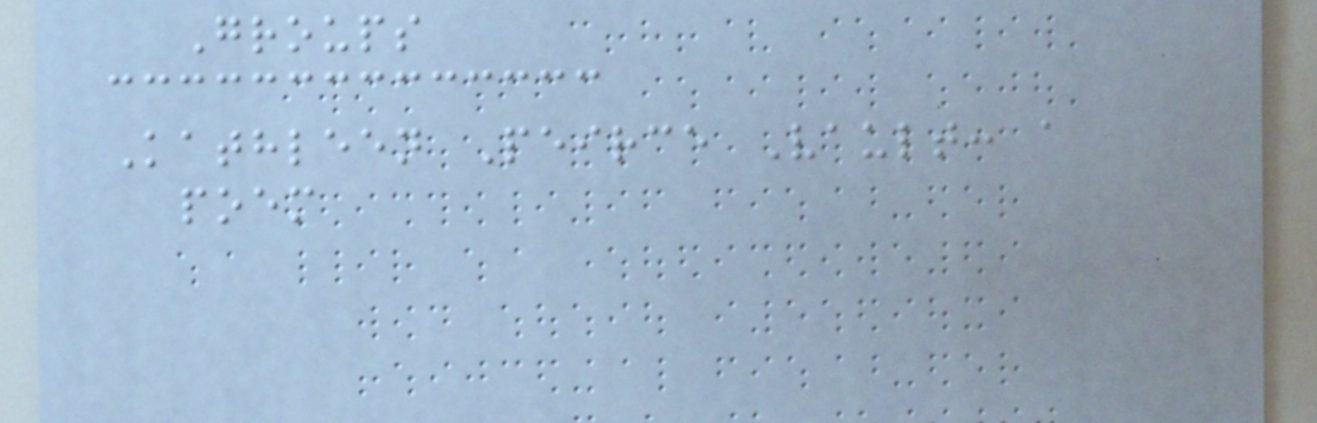Groups
Kathleen Peirce Vault: a
poem
